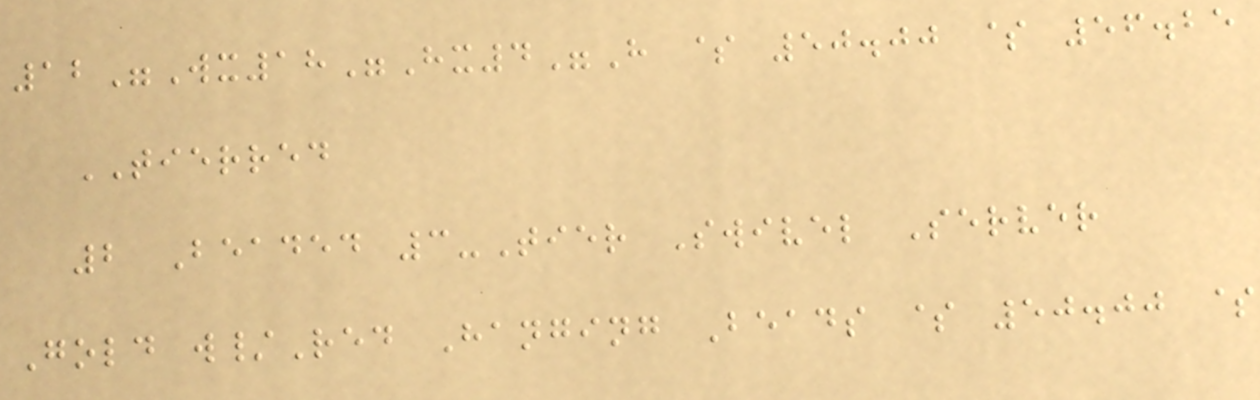12"Wx18"Hx4"H $ 50.00 $ 56.25
TIERRED
2 Beaded 3-Tier Swivel Server
Gold w/Red Hanging Beads $ 50.00 $
